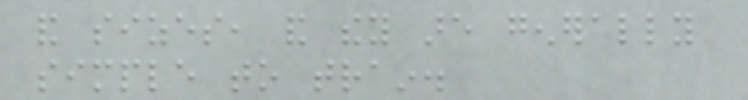and sizes, and they are generally
simple to train.
